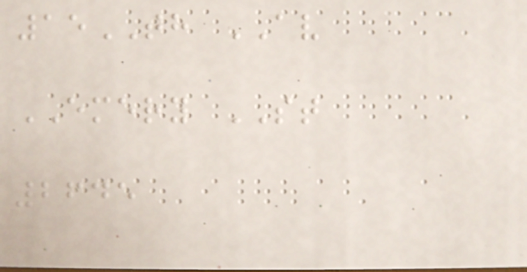15TH AV
EMERY ST
2645
